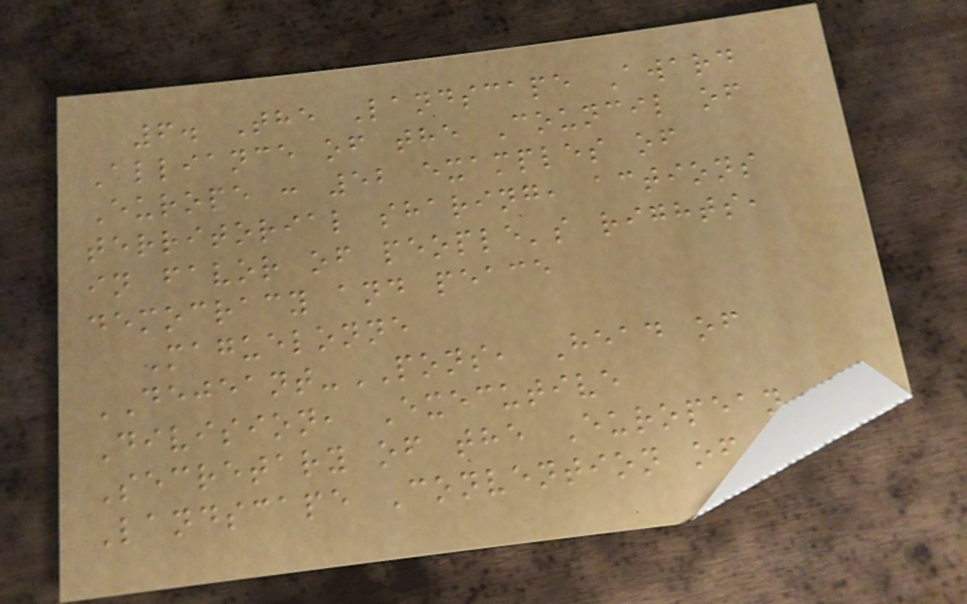6. The Landscape Award
Alliance of the Council of
Europe : 52 examples of
territorial sharing, actions
in favor of people's rights,
democracy and peace
Maguelonne
DEJEANT-PONS, Head of
Division, Executive
Secretary of the European
Landscape Convention of the
